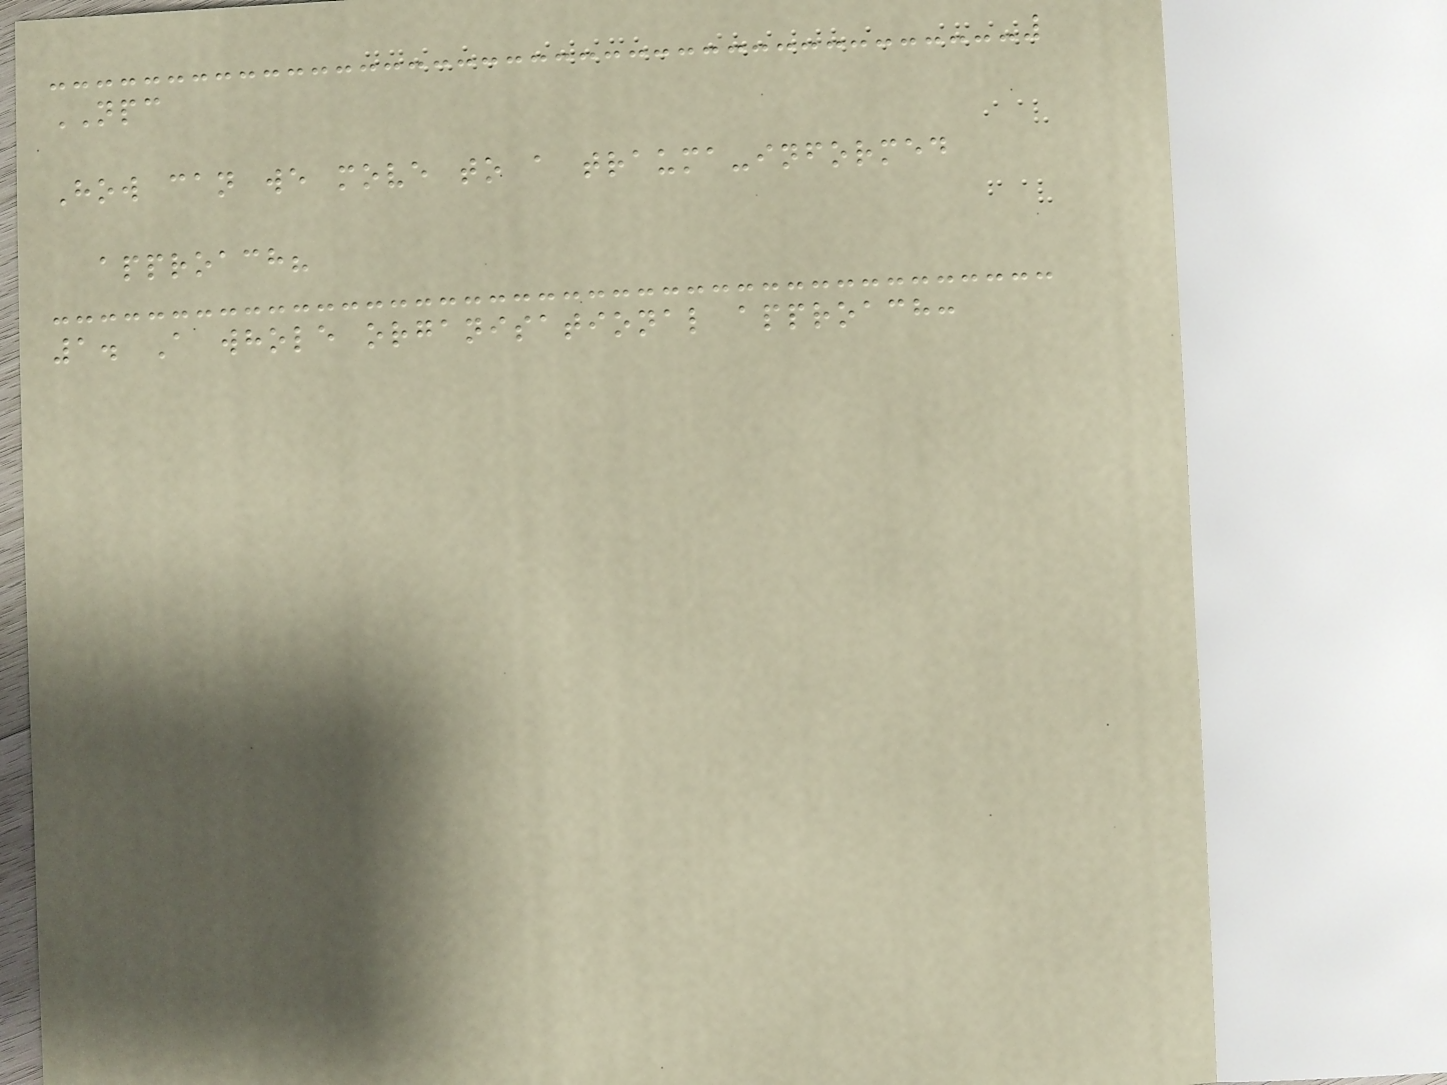NPC
How can we move to a trauma-informed
approach?
1. A whole organisational approach:
